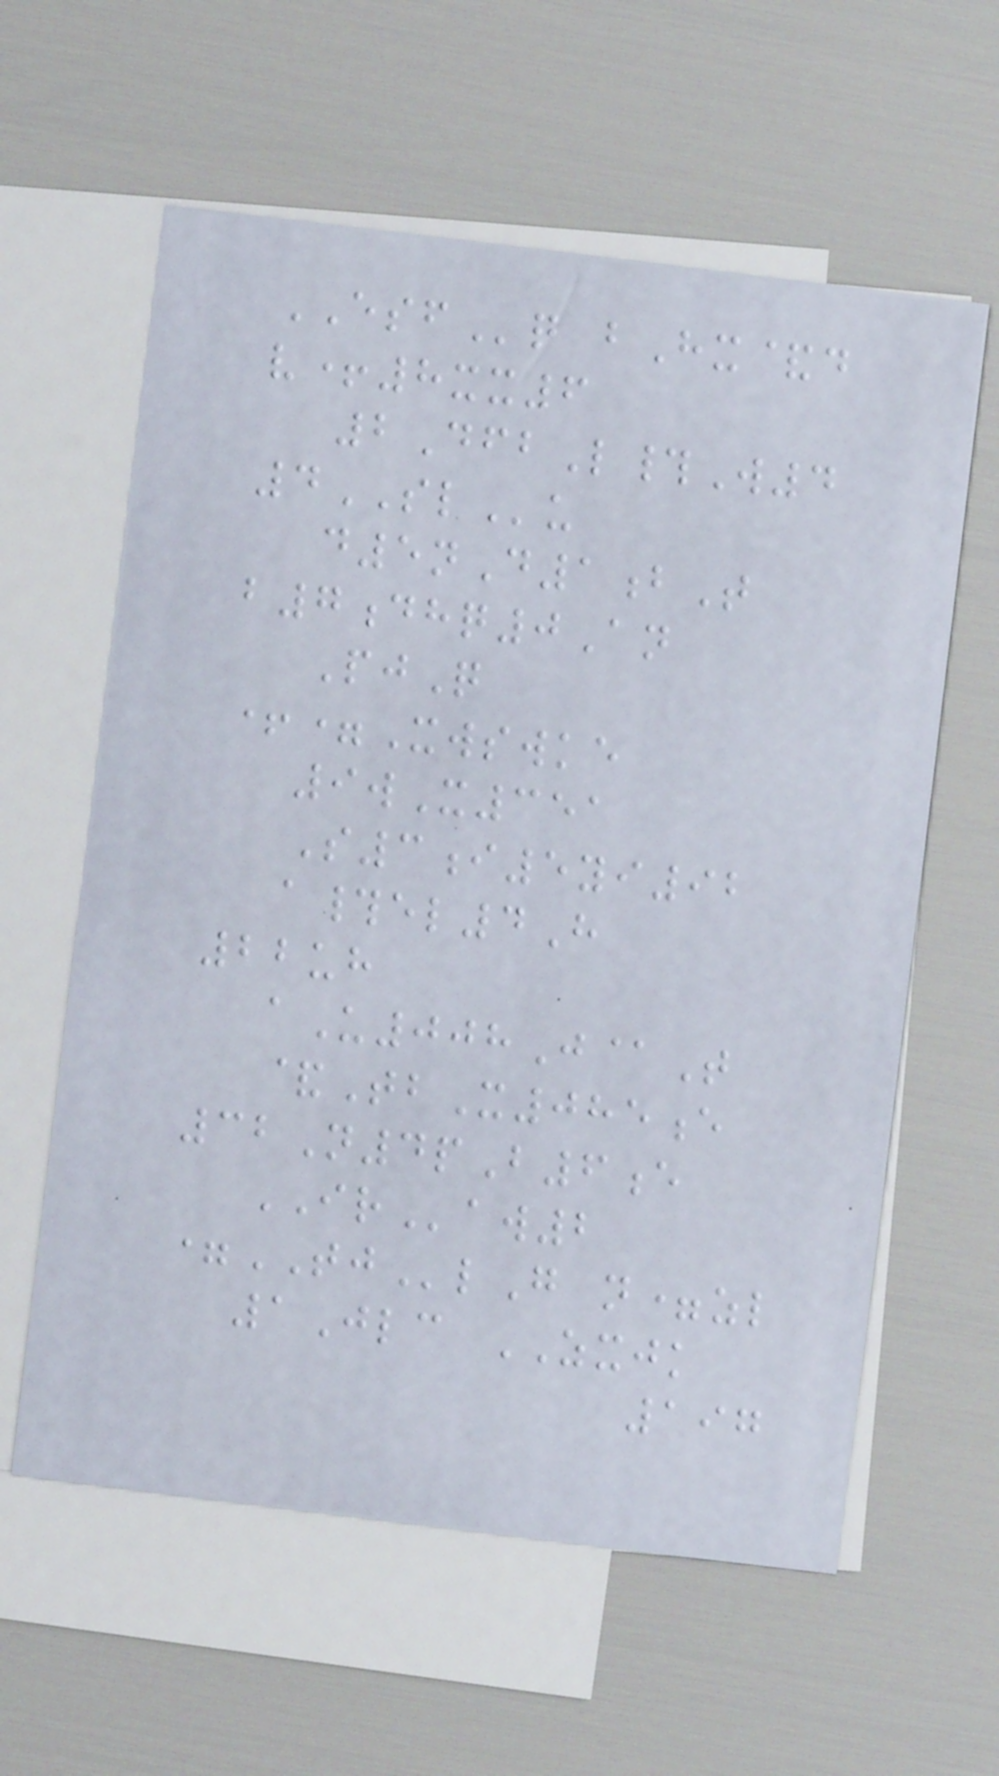ESFq bHx&d
v+8xx6
2DfbL#W4
4SLu
d5nD1bT
b7dhq0An
PjQ
+=Xwswke
9wX351
S3i5yi92
a#el4H
22uh
aU008J@T
&TbX085e
32N4pB6e
IRaw2
=TJlG n=zl
1Jlc ZXJK
197
